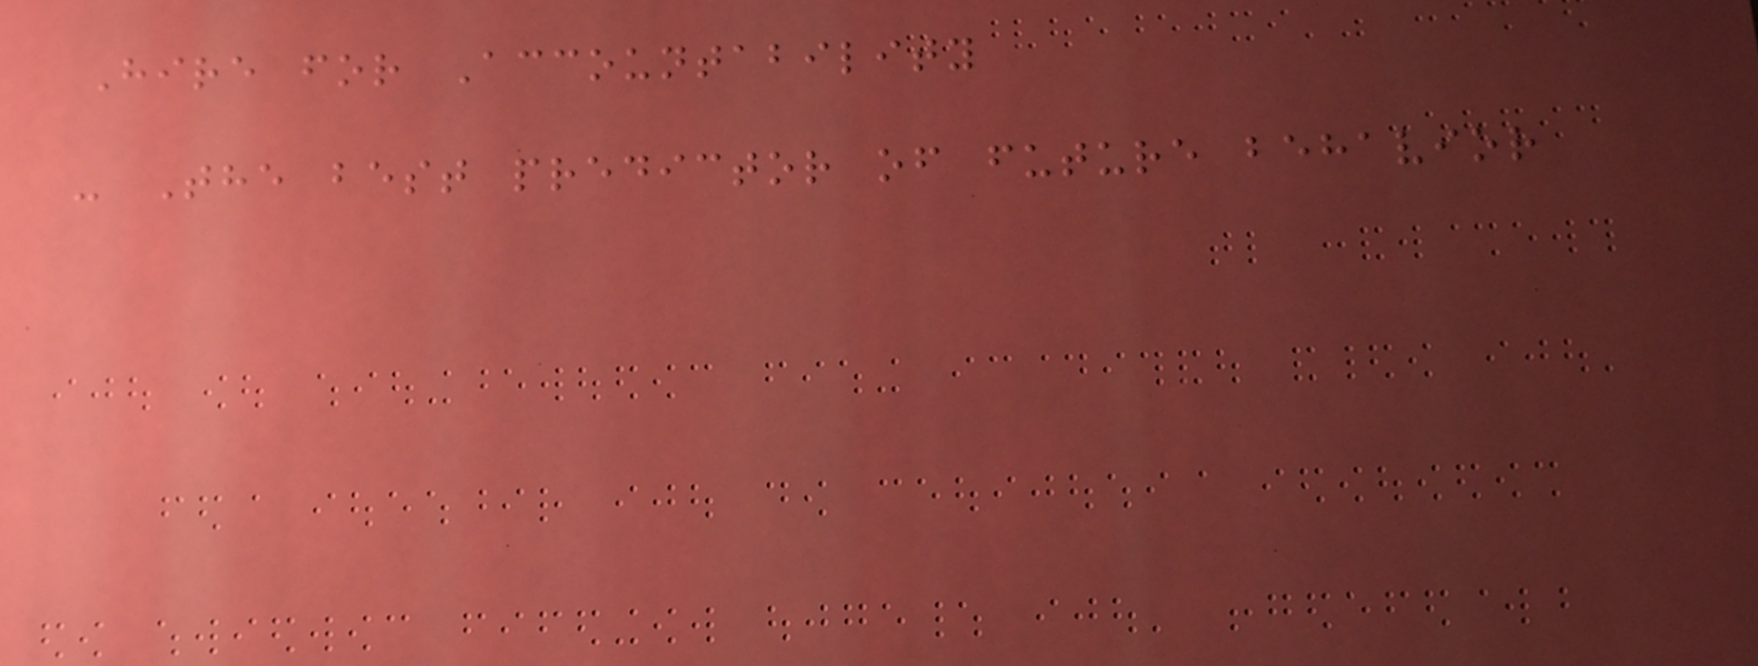Hire for Accountability
- The best predictor of future behavior
